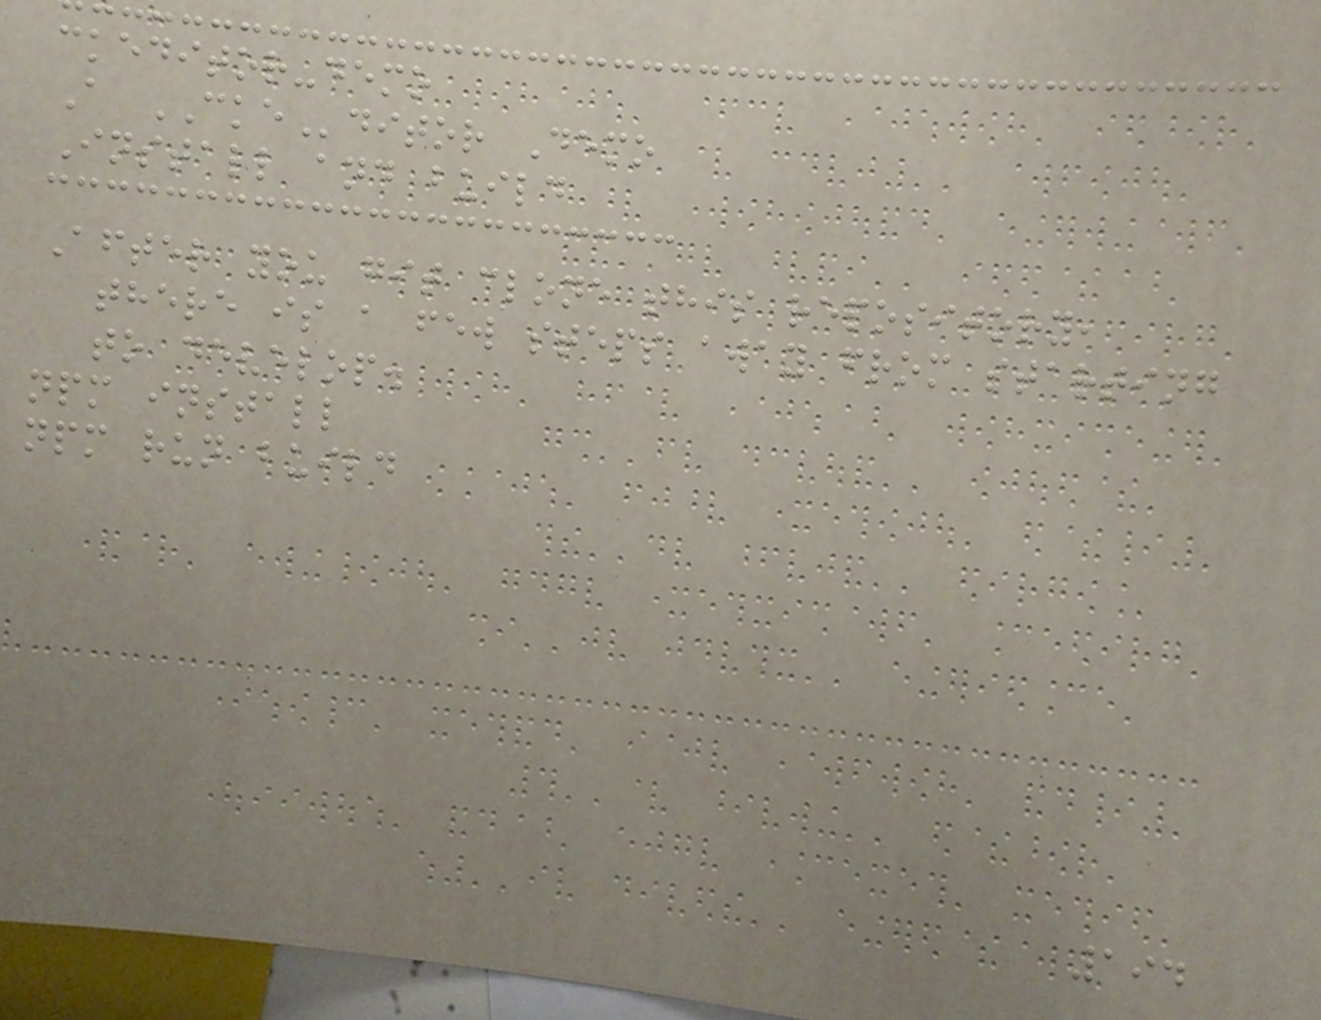ckeditor-demo
A CKEditor Demo
Install and build
After you git clone this repository,
there is a few steps away from starting
to develop.
npm install
npm run build
194
